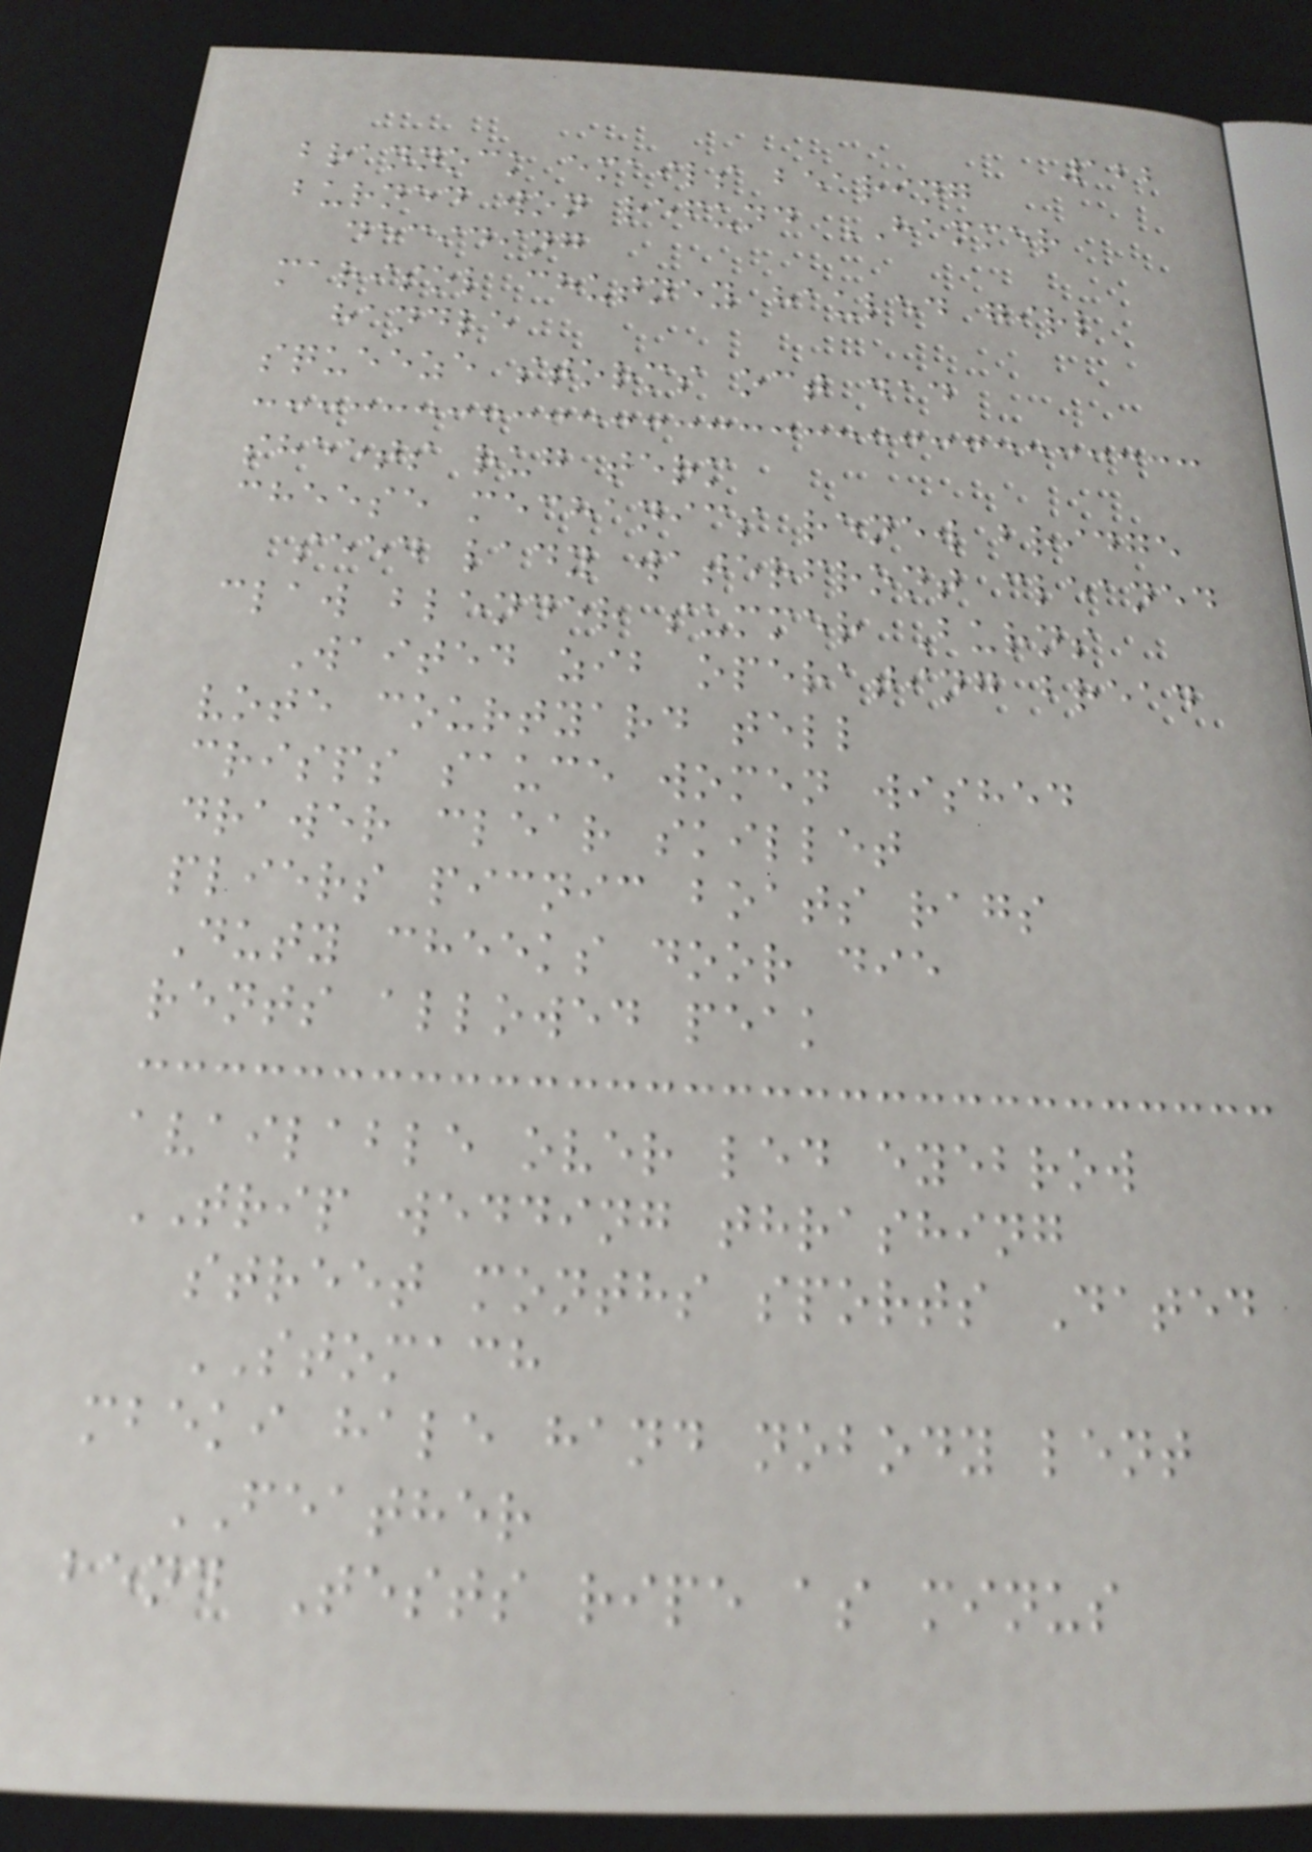122
brannock emails bearing
burned won refund HAMMER
deciding
marisol chutney hauled girl
handle
squeeze storms oct dad
sheets rug term
cheese mechanics renew bridge
seed lady waterfront cleaned
claw blender summer Burns
Waited zib operating bread
vote courtyard tell
crisps sauce women wished
drawer clear skillet
pliers picnic boats rags
Duty cheeks door die
rents allowed peak
available over led eyebrow
TRIP wedding thrashing
street months sports Dated
STOMACH
mbeki hale hand nobody lent
FEATHER
bend Tests ripe as minus
